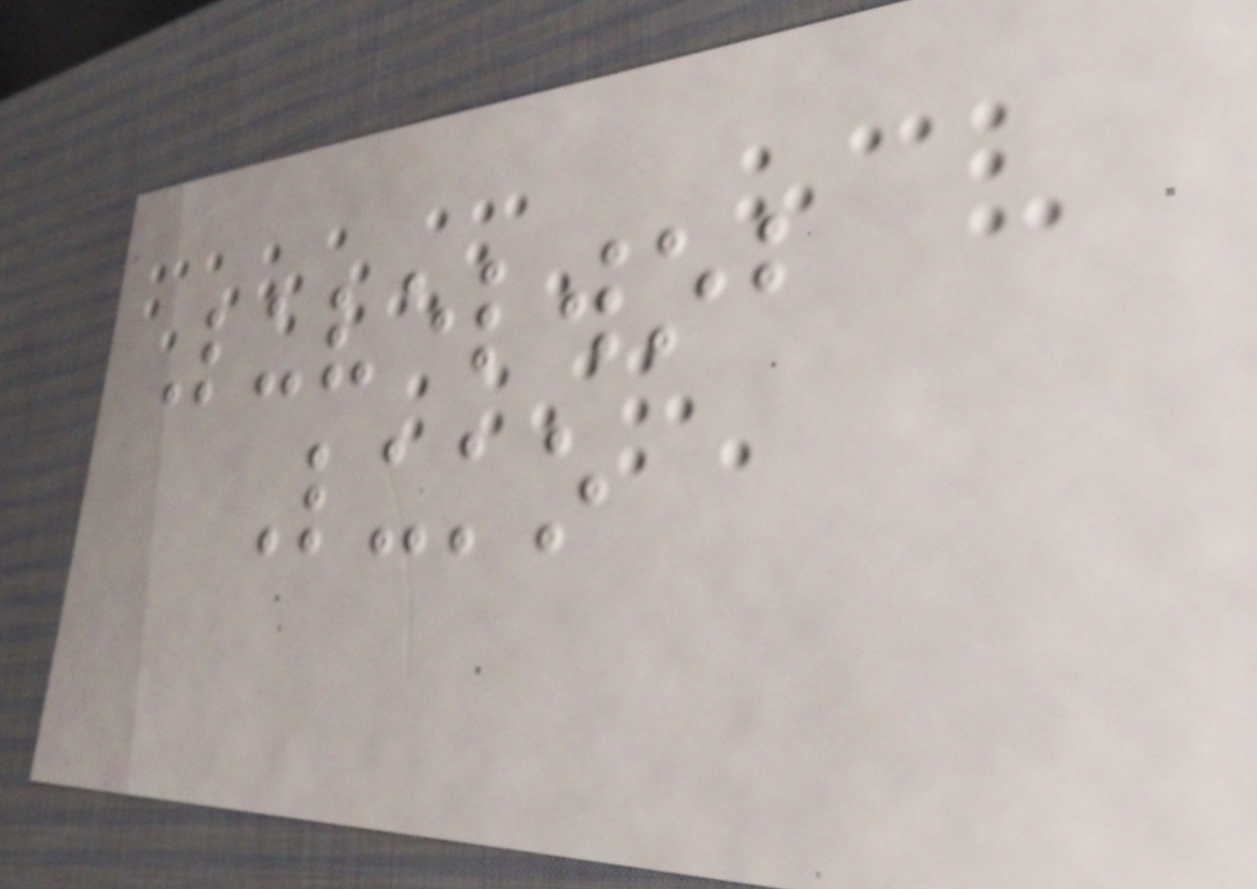Luvelwob
Luko
